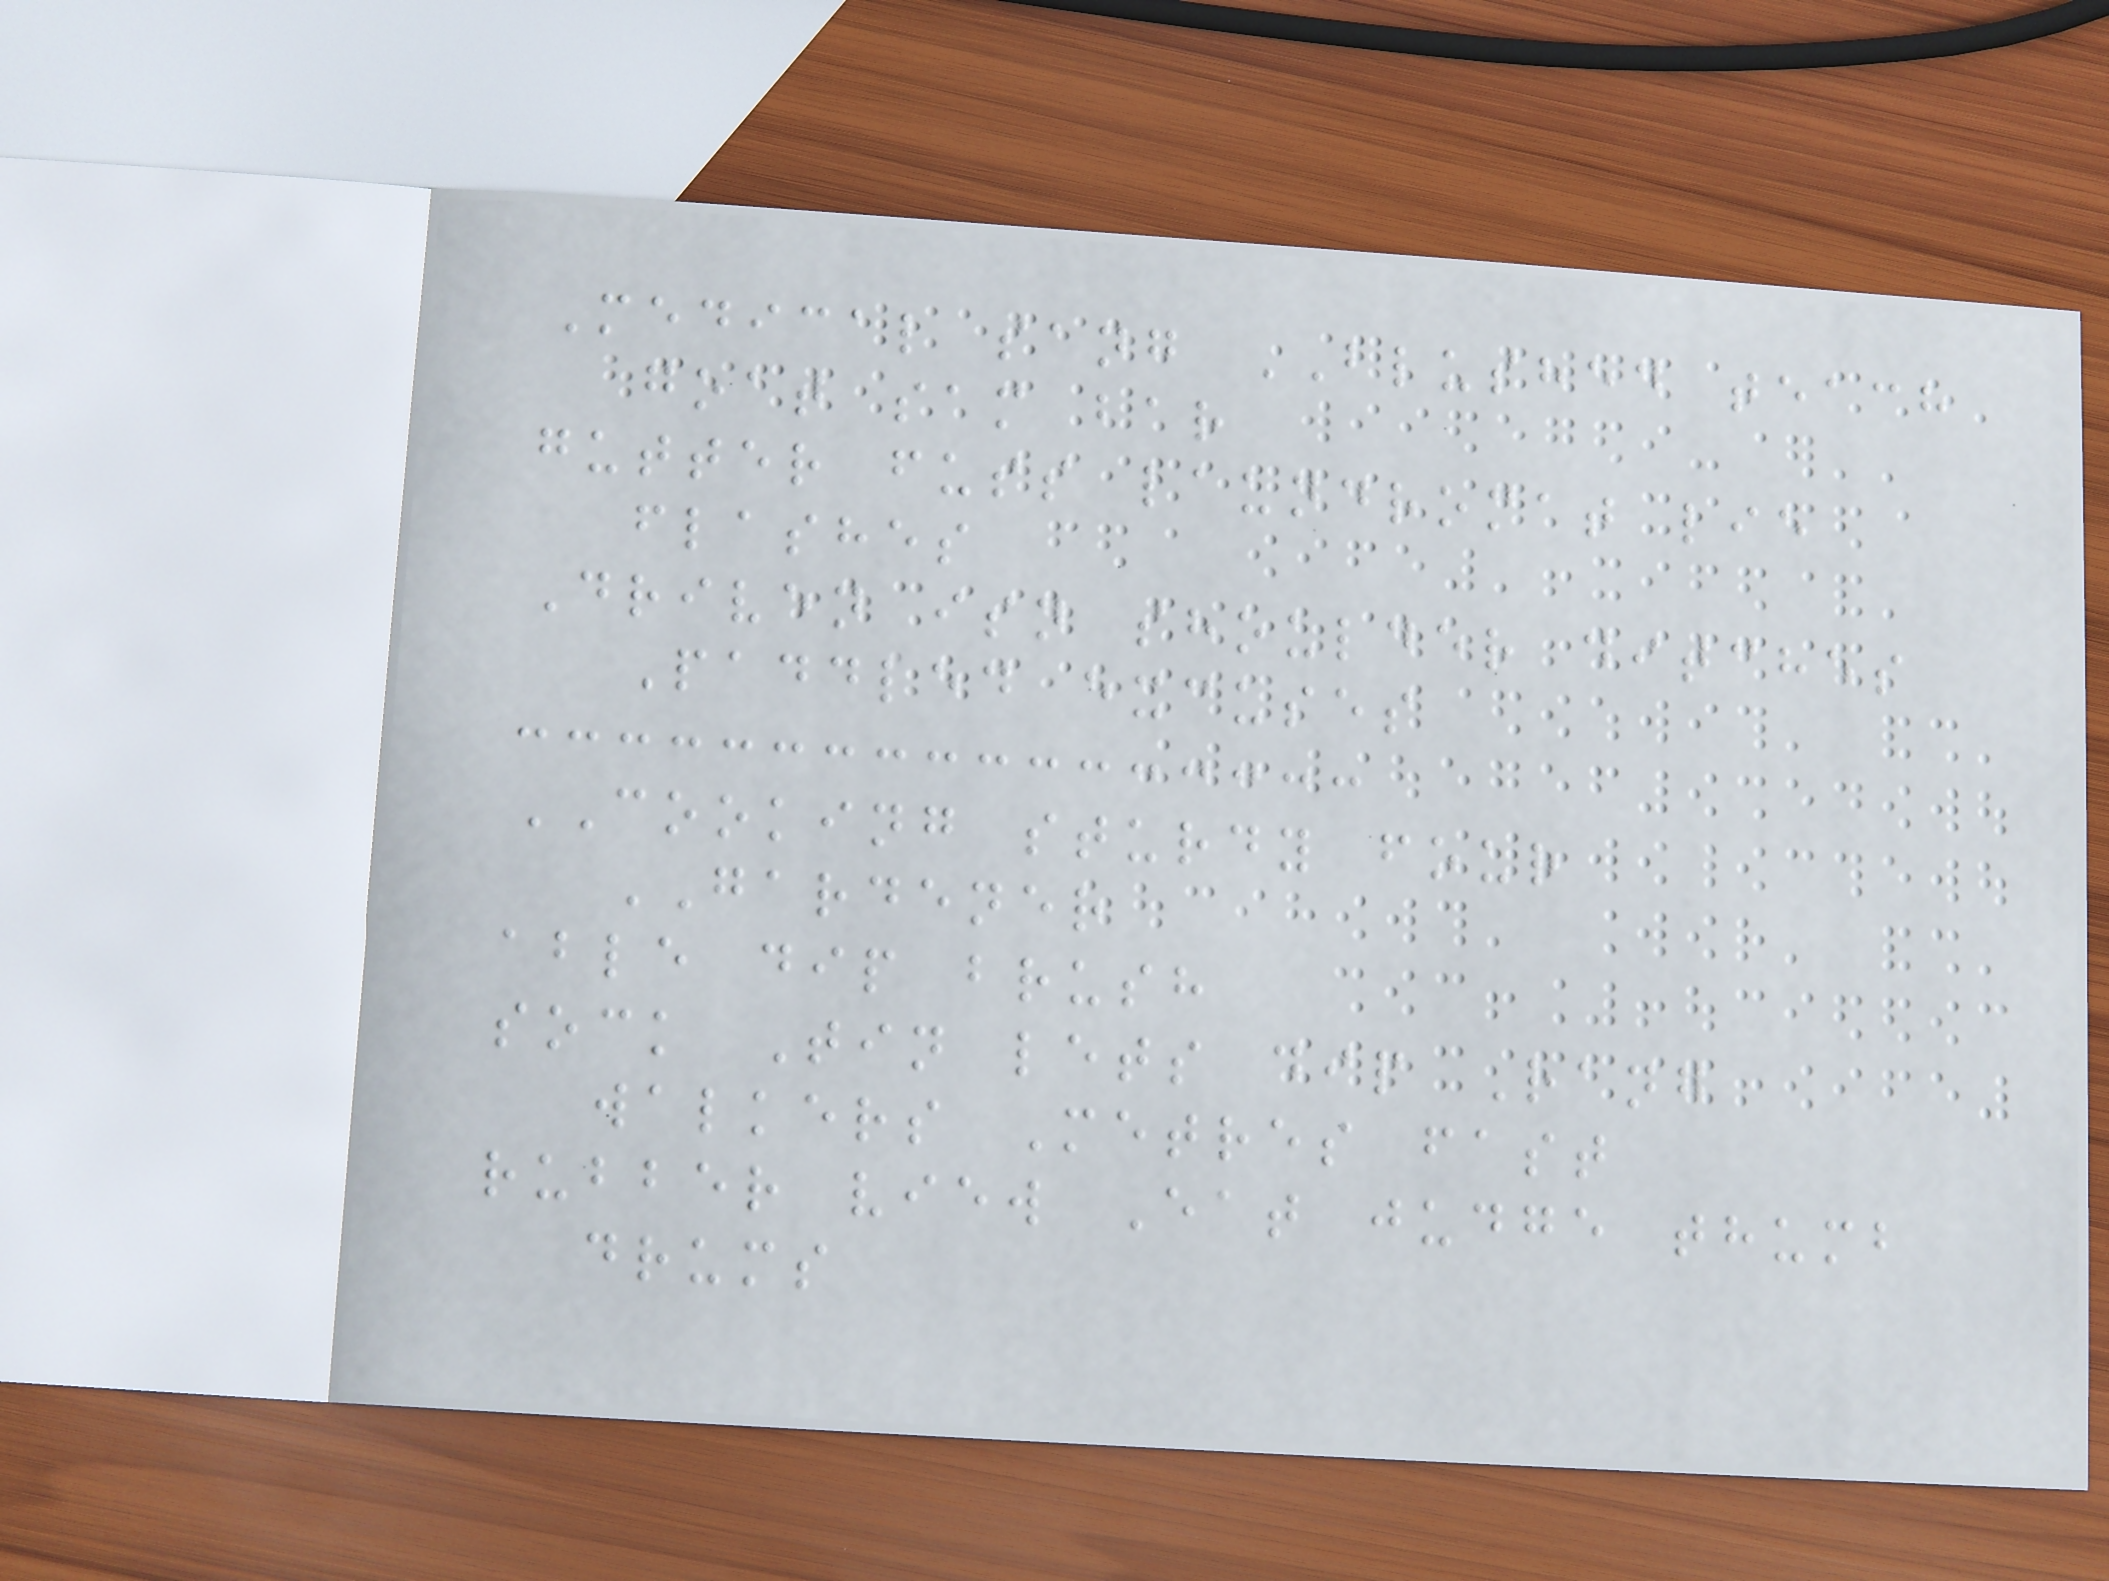Medical sang BLUSHED teach
goat sam bar
gutter fuss laundromat lie
flashes
Driven isn shoulder ditches
Paddled excuses
COOKING sturdy four
GARDENER
able dip brush
sock Tin lets dip Rang
walkers Metres fast
rubber view Eat judge thumb
drums
